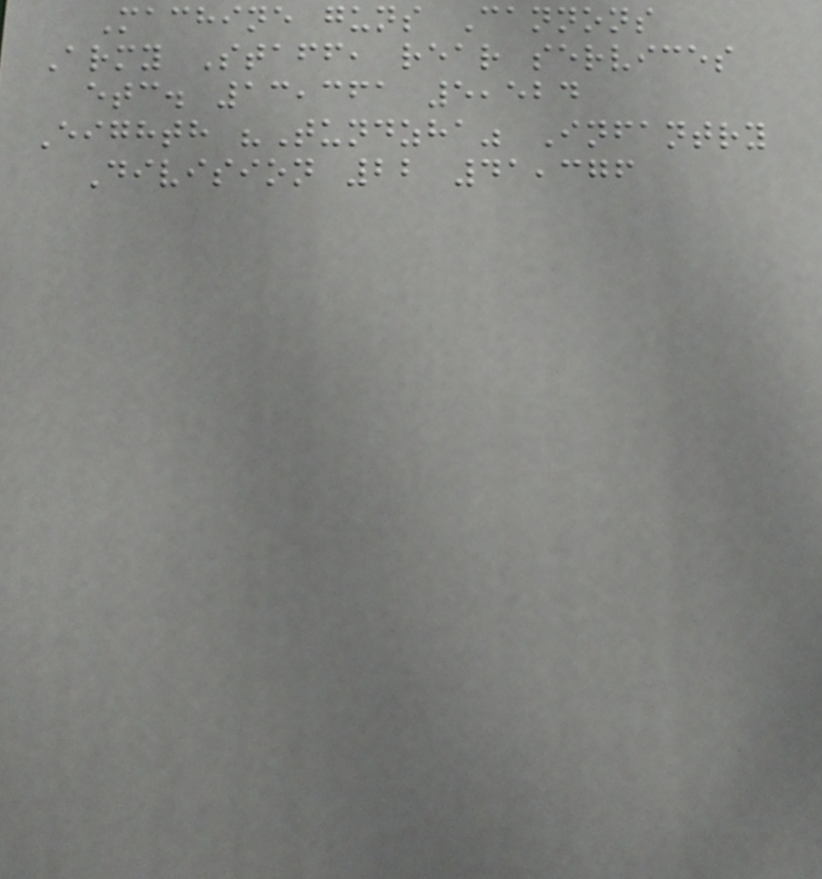Machine guns Cannons
Army Staff, rear services
etc. 13,361 5,524
Eighth "Tundzha" Infantry
Division 22 41,376
